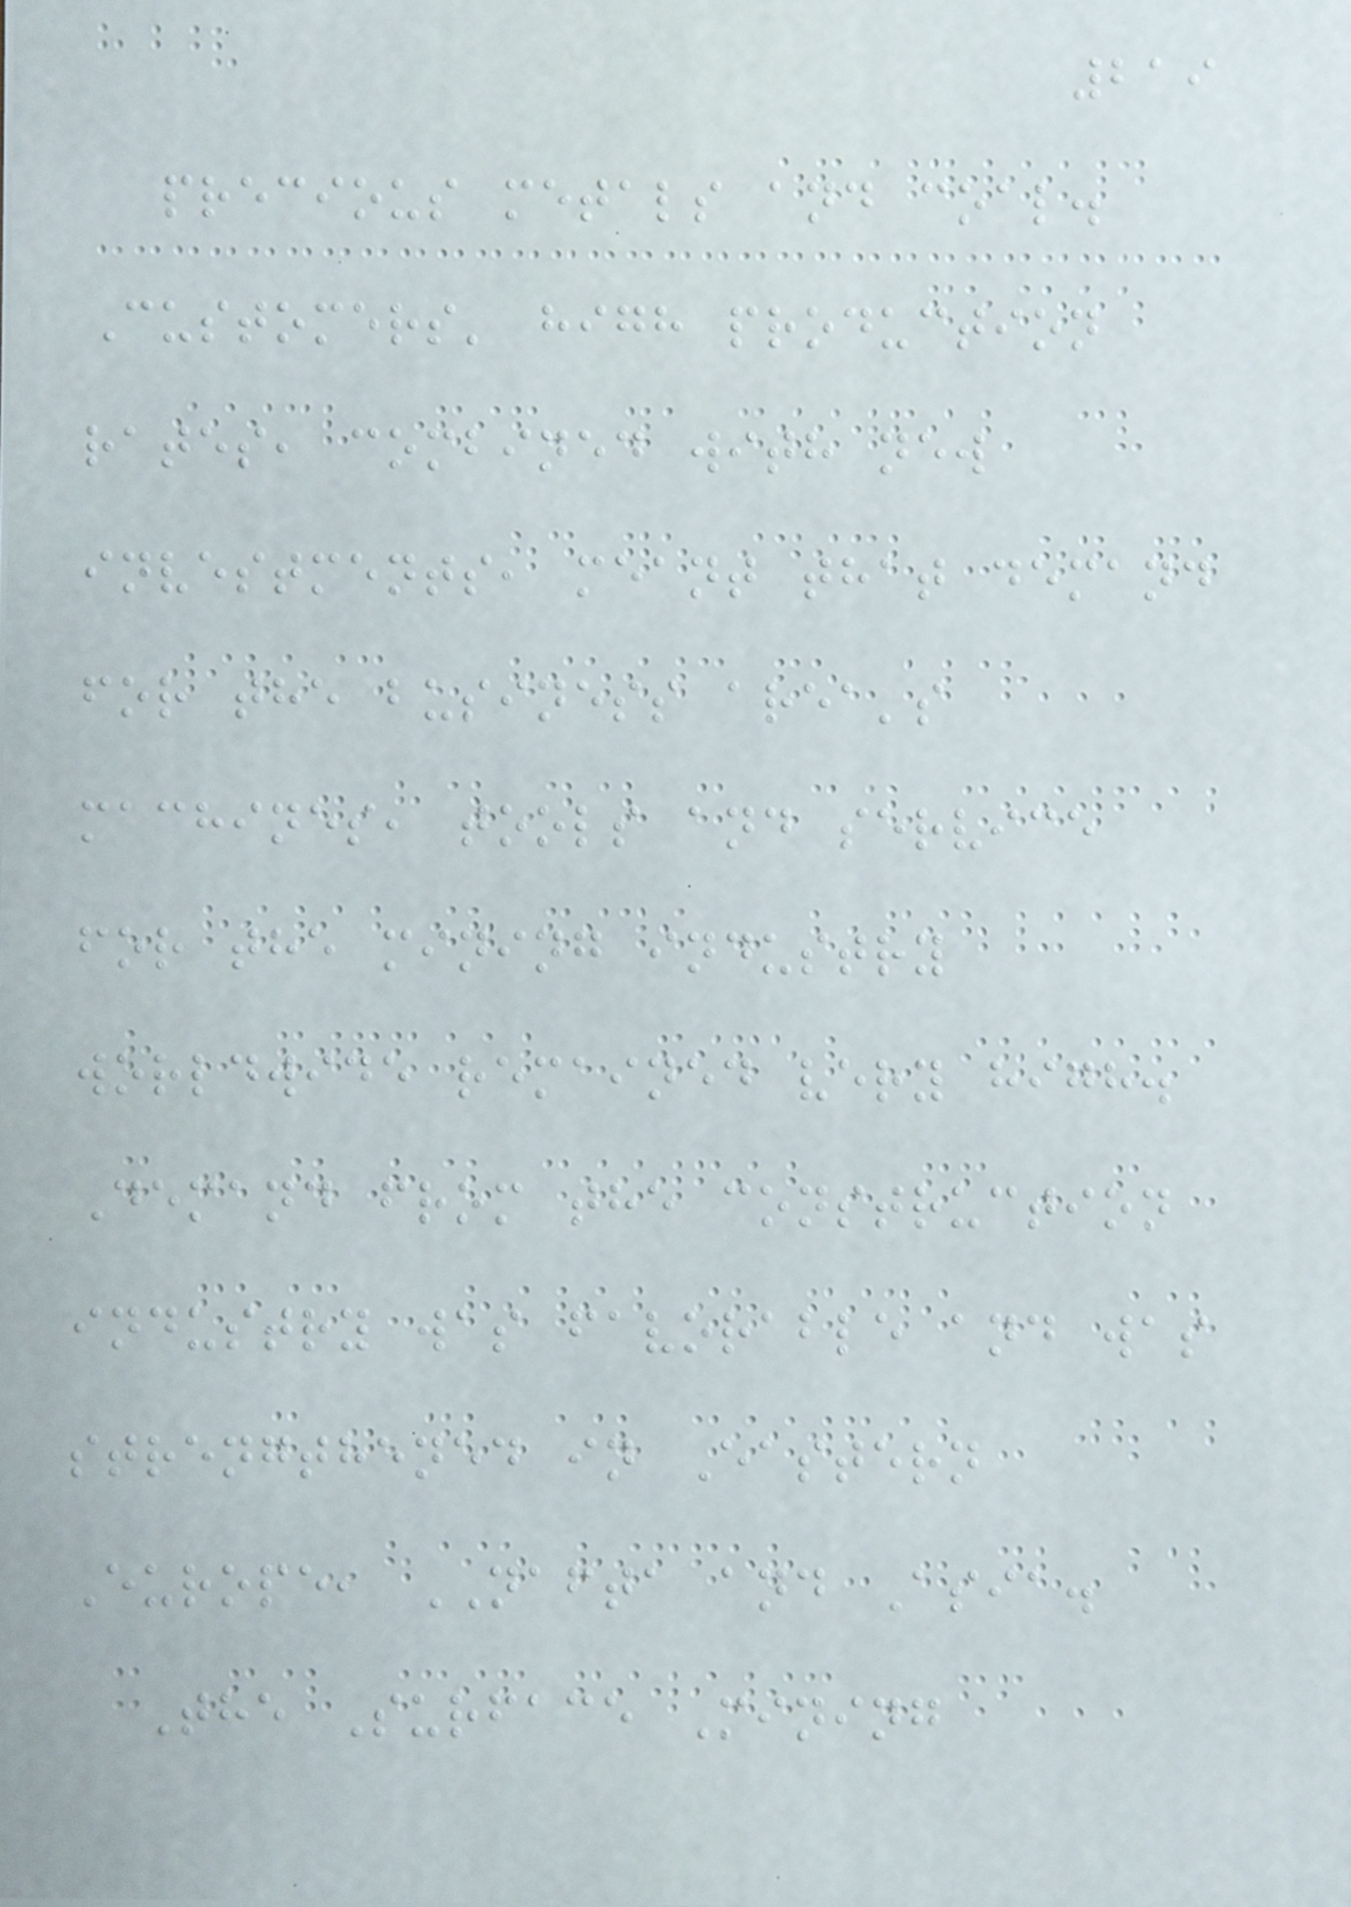219
precious metals and coal.
Customers' high production
rates, combined with new
investments, meant that demand
for the business area's
machines, tools and service
for the mining industry
worldwide remained very high.
Demand from the construction
industry was favorable and was
strengthened in Eastern
Europe, NAFTA and Asia.
The Surface Mining
